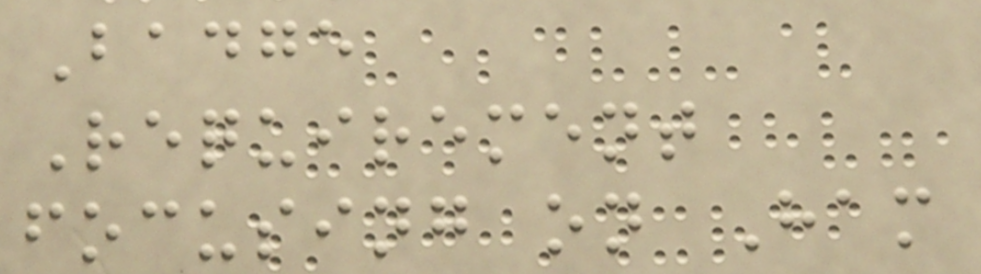Badge
Requirement
focusing on Ham
